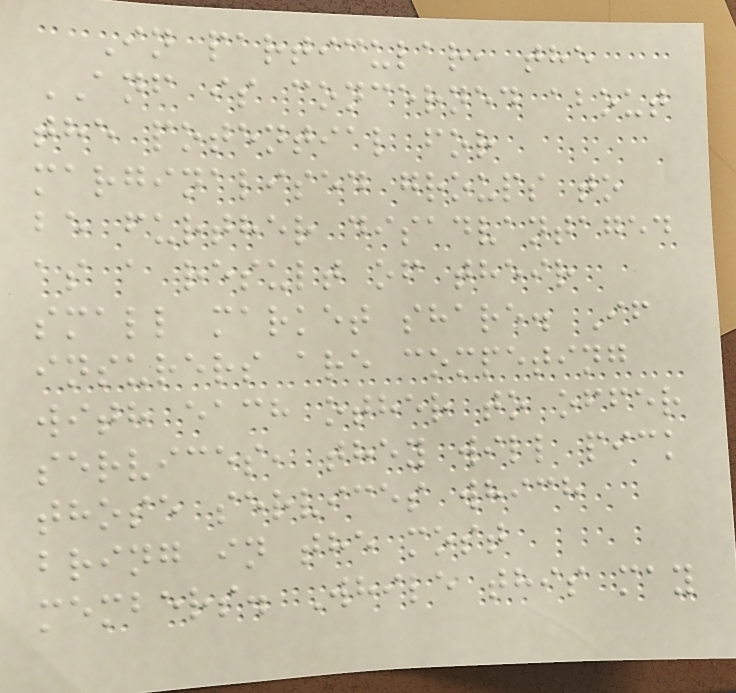In particular, the
ANF is concerned about
the potential for
marginalised groups to
be further disadvantaged
as a result of their
small market share. If
insurers are competing
with each other to offer
services, they will pick
those services which
bring in the most
members. While this may
